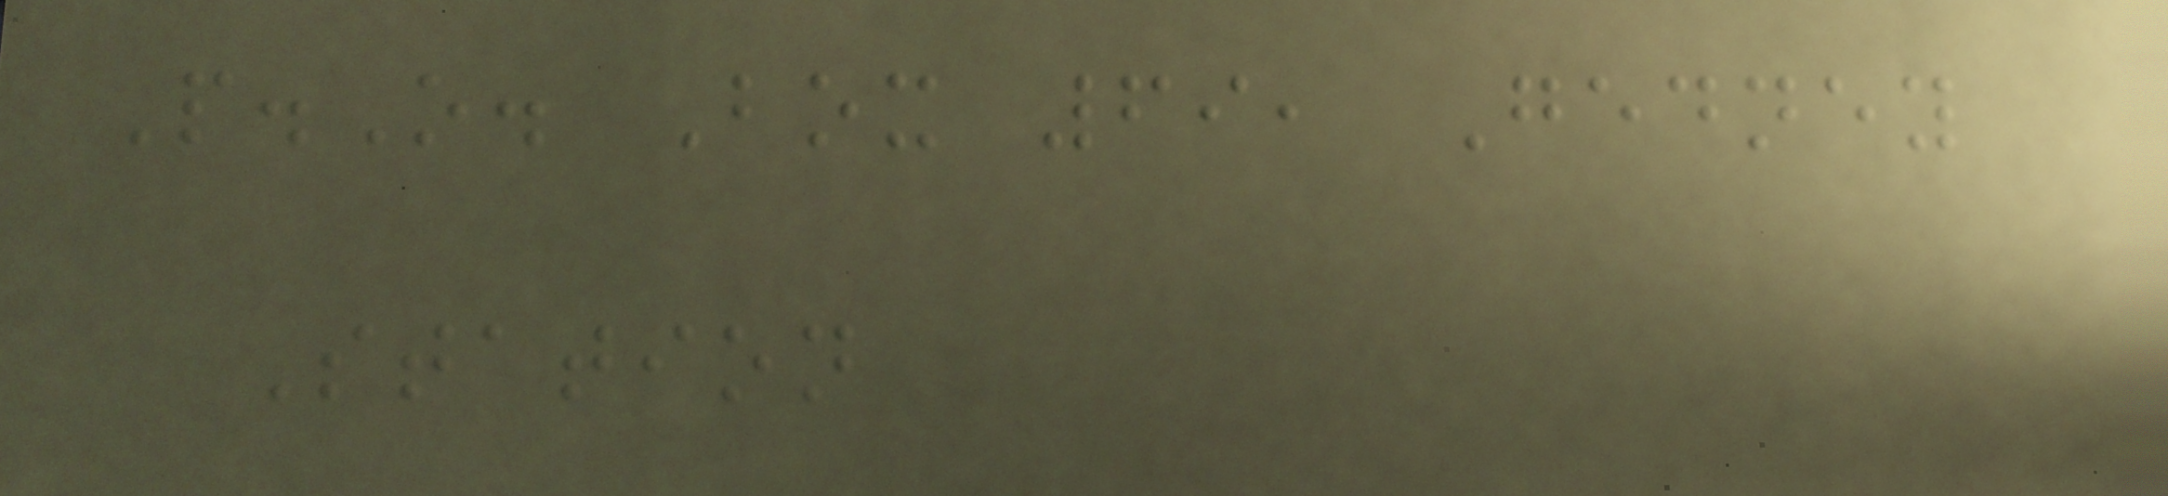P.O. Box 69, Gedney
Station
